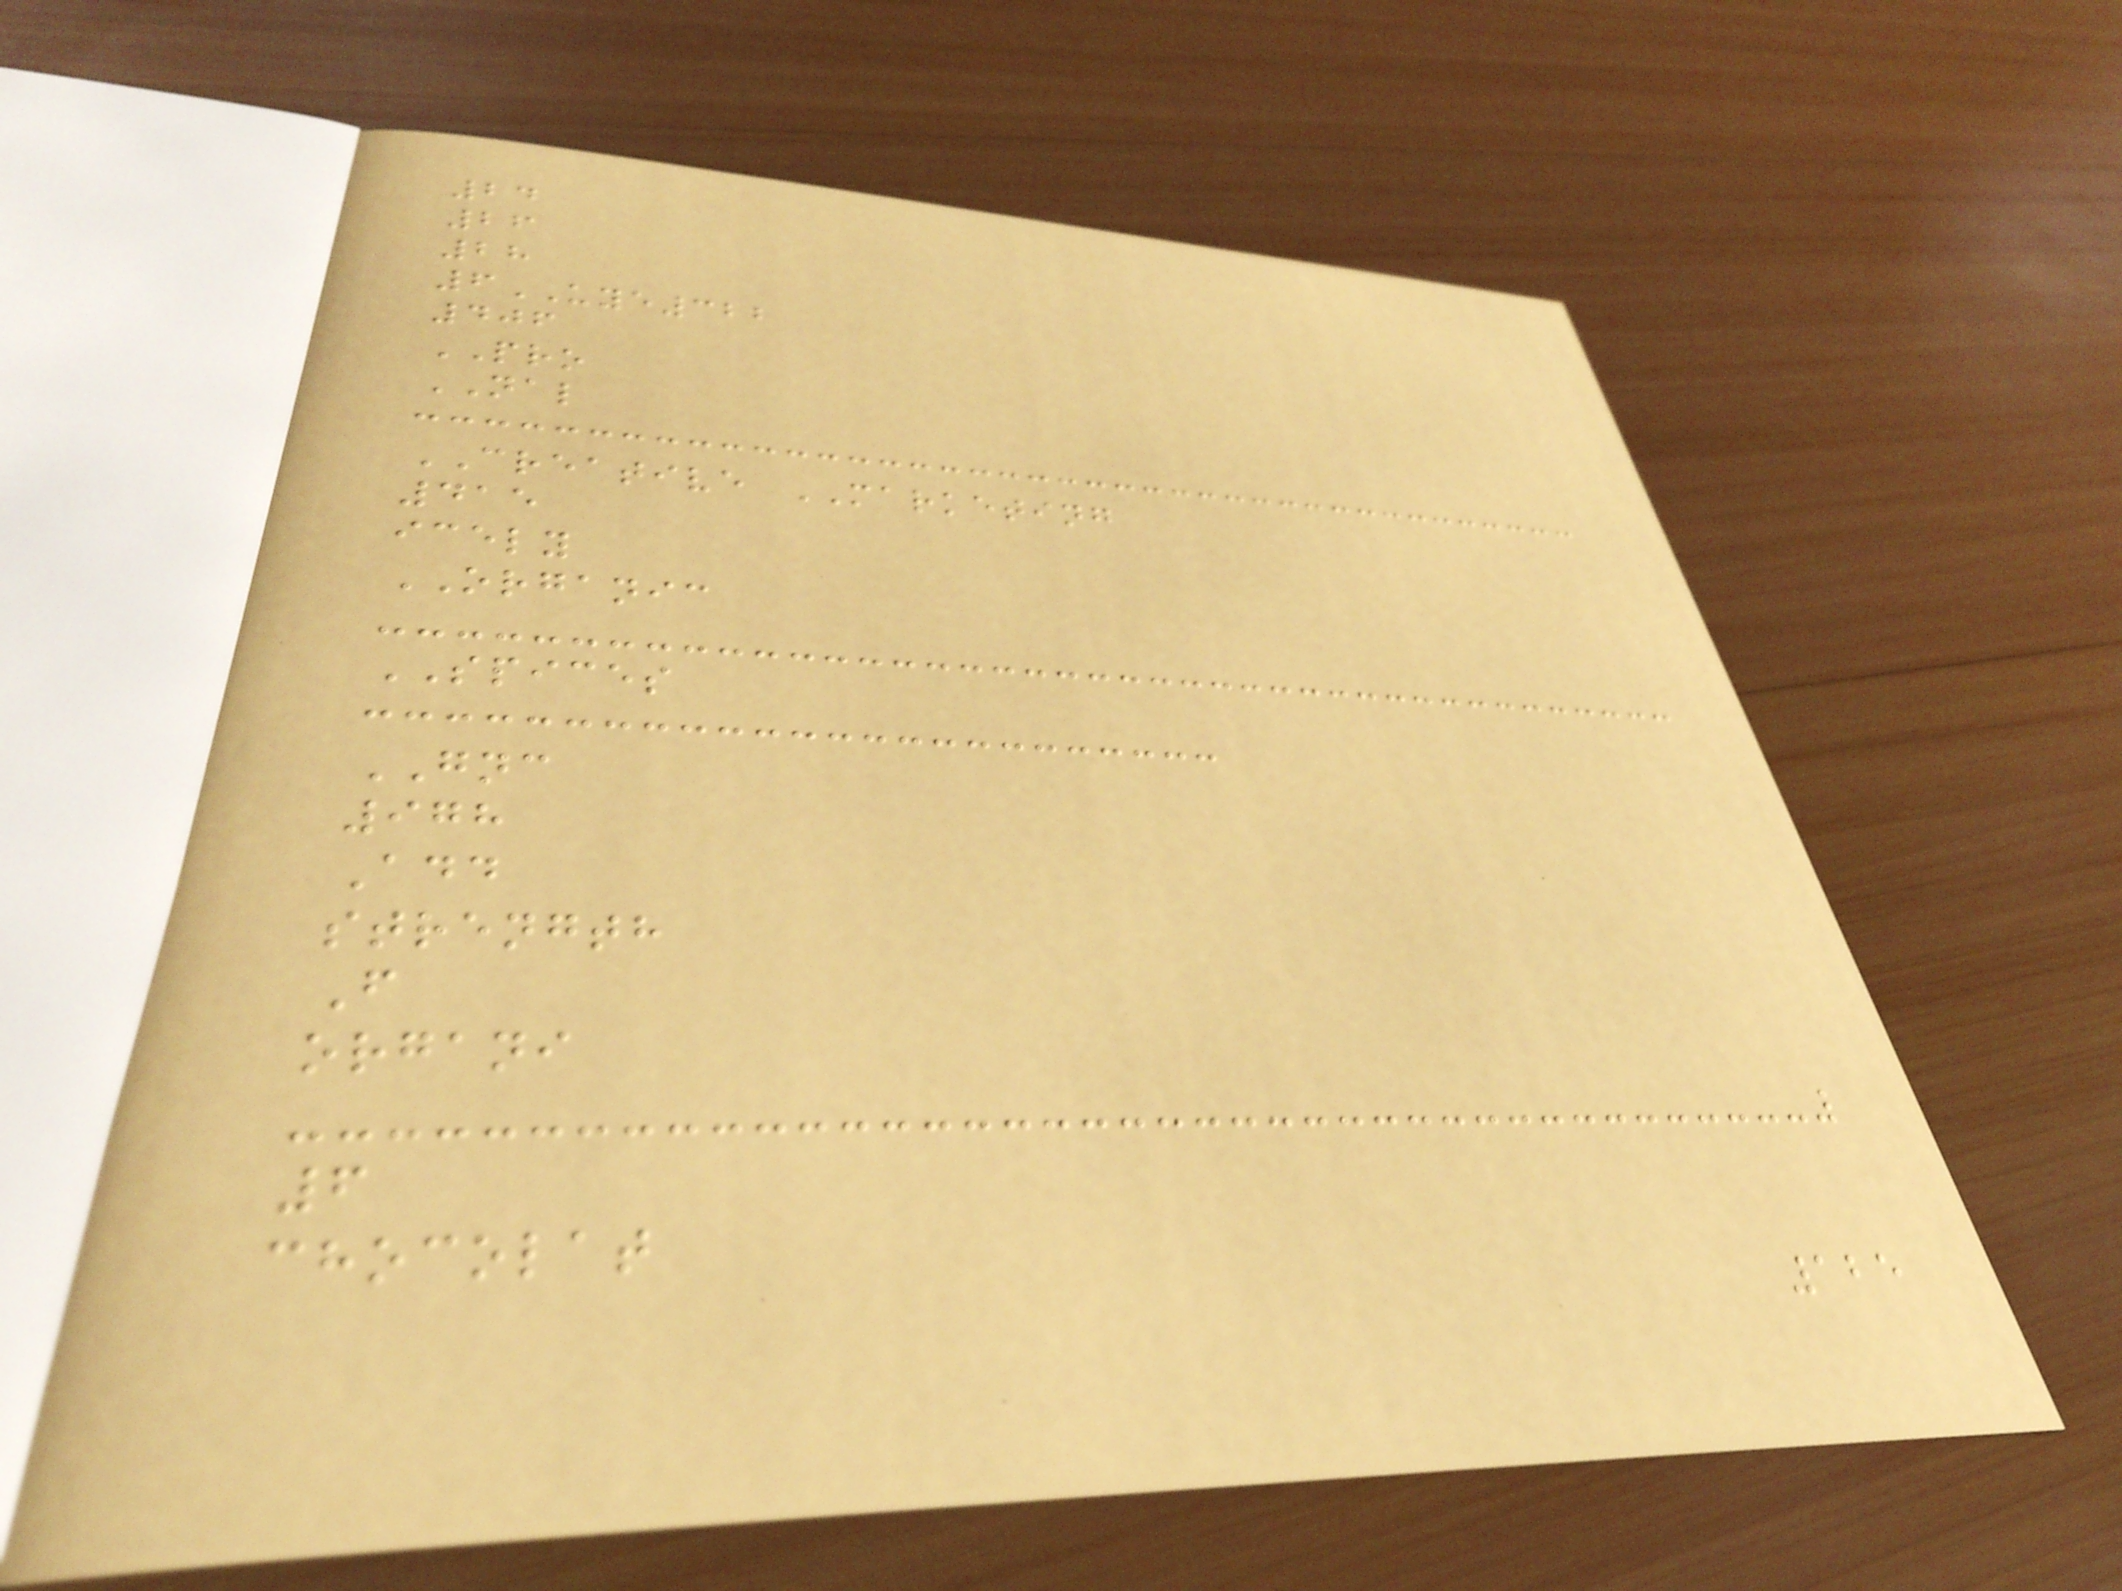24
26
28
6UYE322
406
PRO
NAL
CREATIVE MARKETING
415
icely
ORGANIC
SPICES
GNC
978
Add
strength
F
organi
6
chocolat
125
